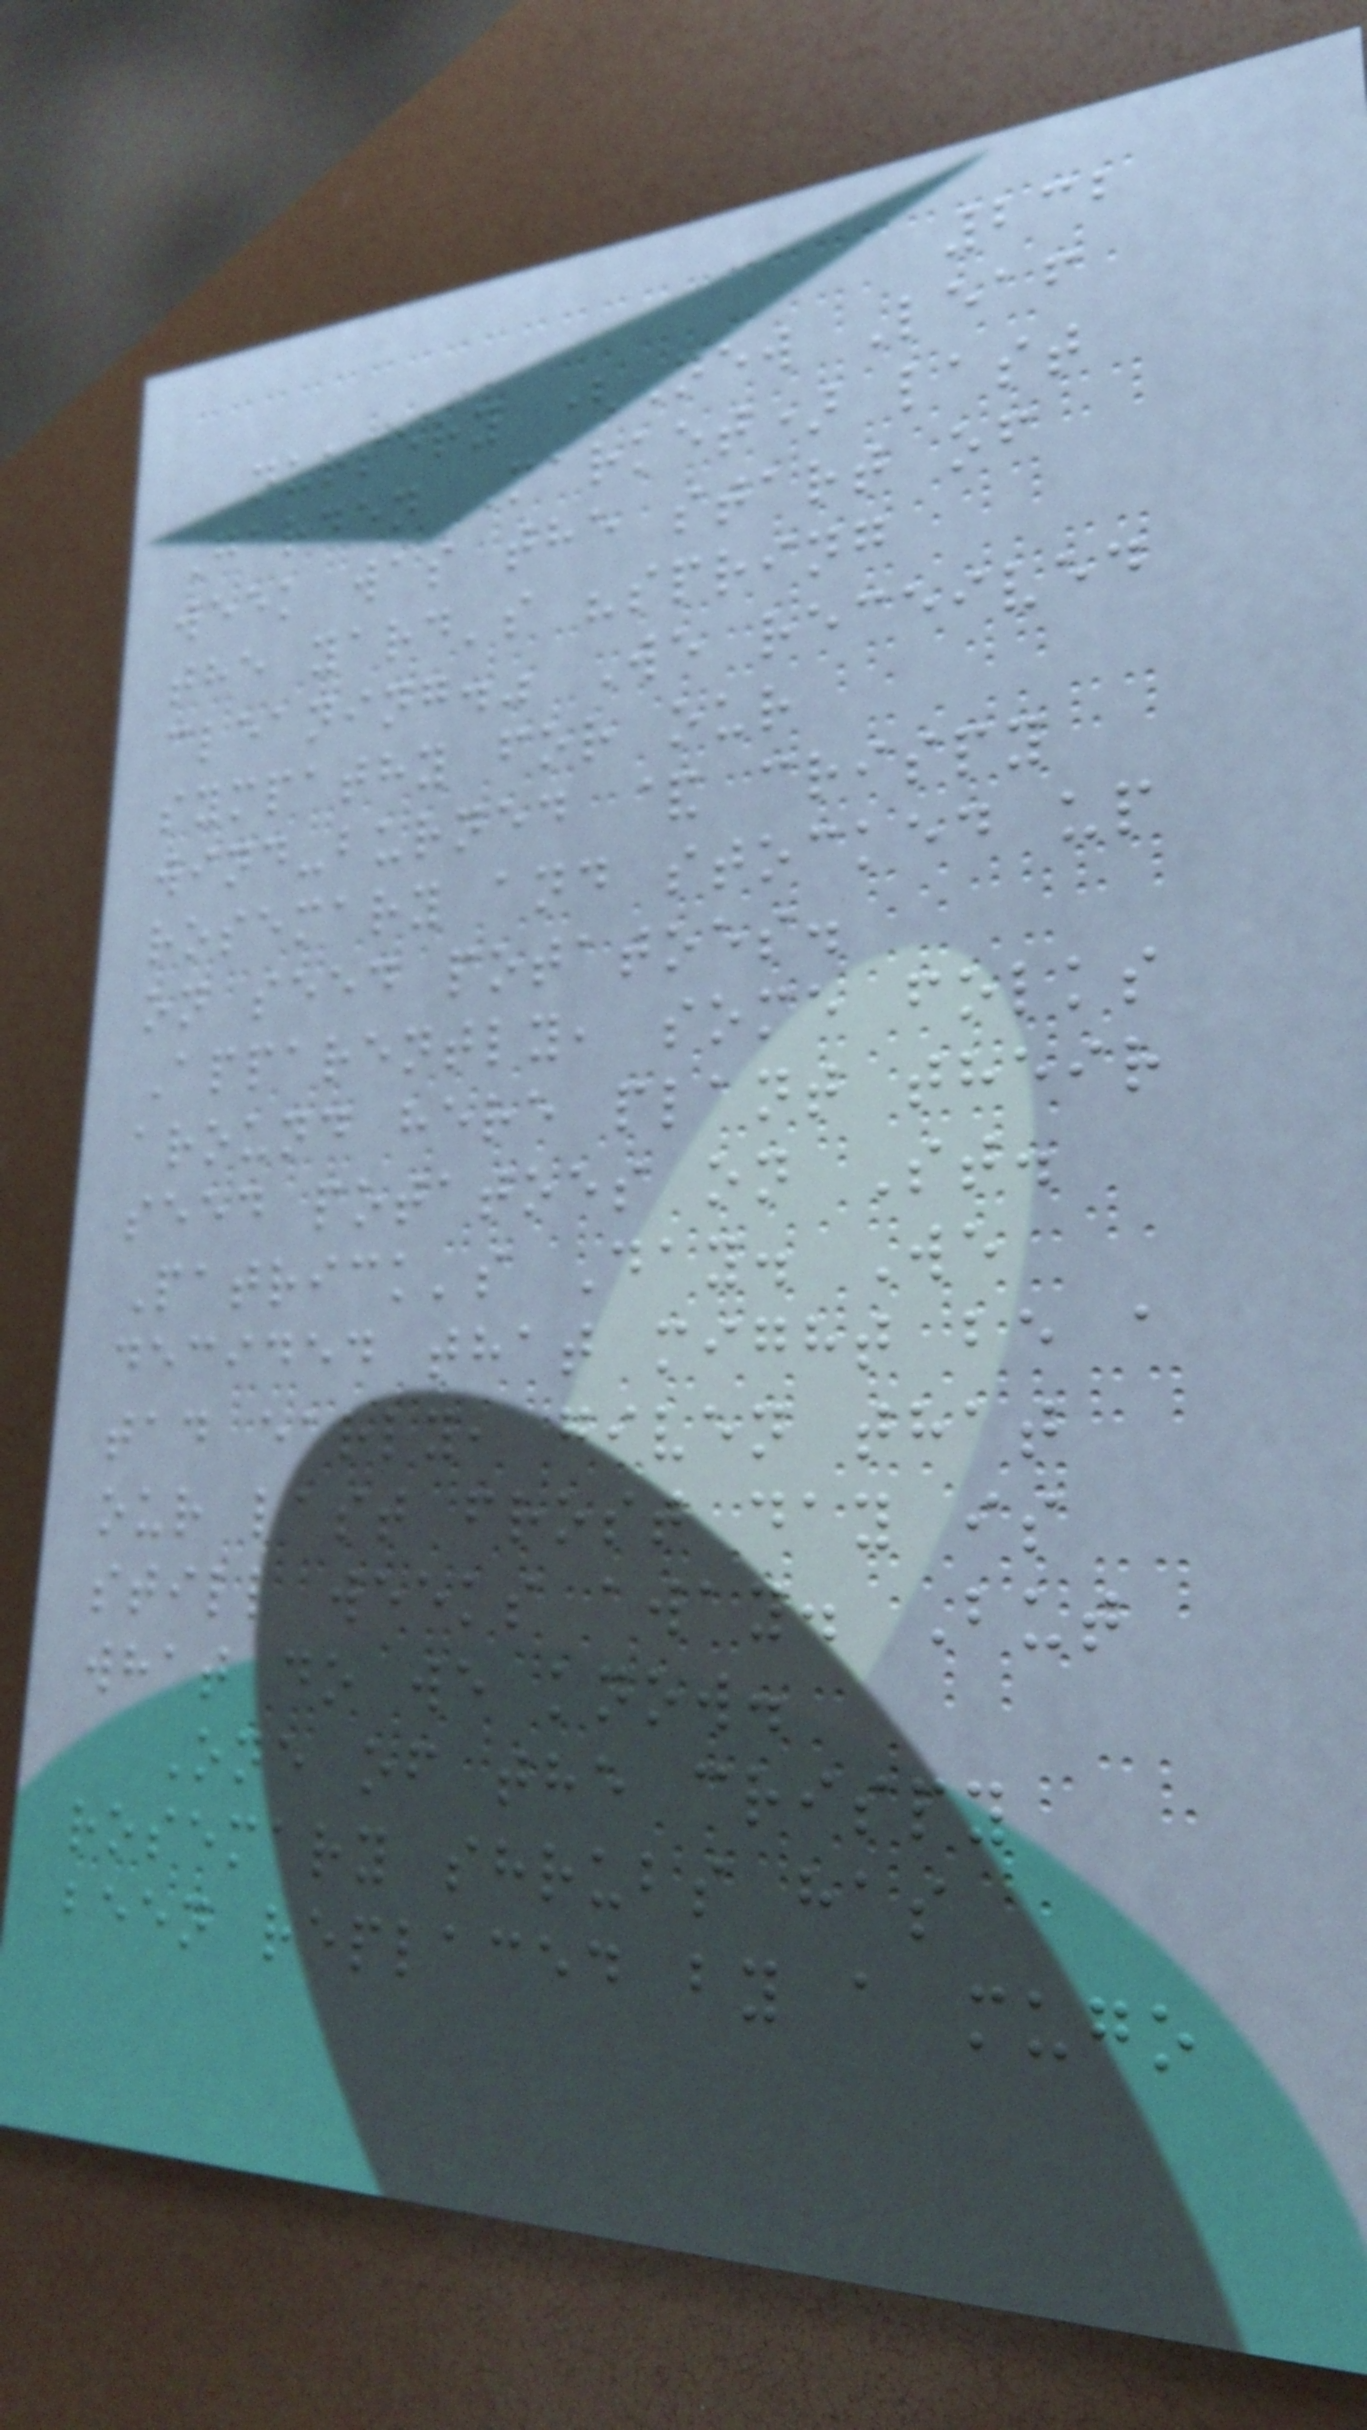232
nursery (New Leaf
Garden Market) last
week was the start of
the yard's "spring
cleaning." We received
sympathy for our
wind-burned & crispy
rosemary and stocked up
on seed potatoes.
Apparently, some folks
around here plant their
seed potatoes on St.
Patrick's Day. We
decided that might be a
tad early, given that
our last frost day is
still weeks away. But
what do we know.
One of the crispy
rosemary shrubs has
been replaced by a mugo
